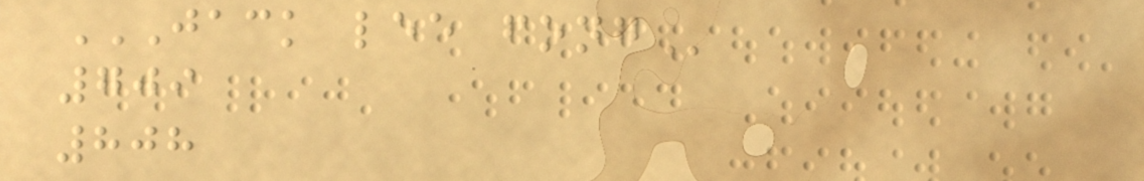JACK LEE FONG
709
808
